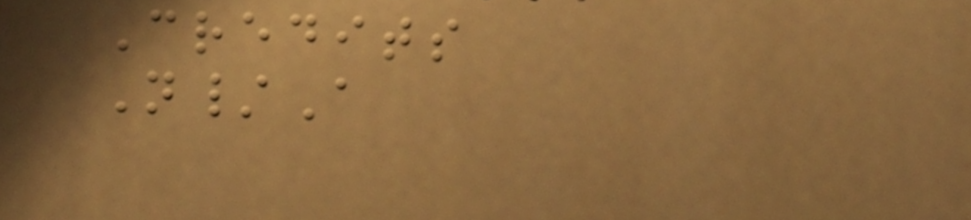Credits
N/A
